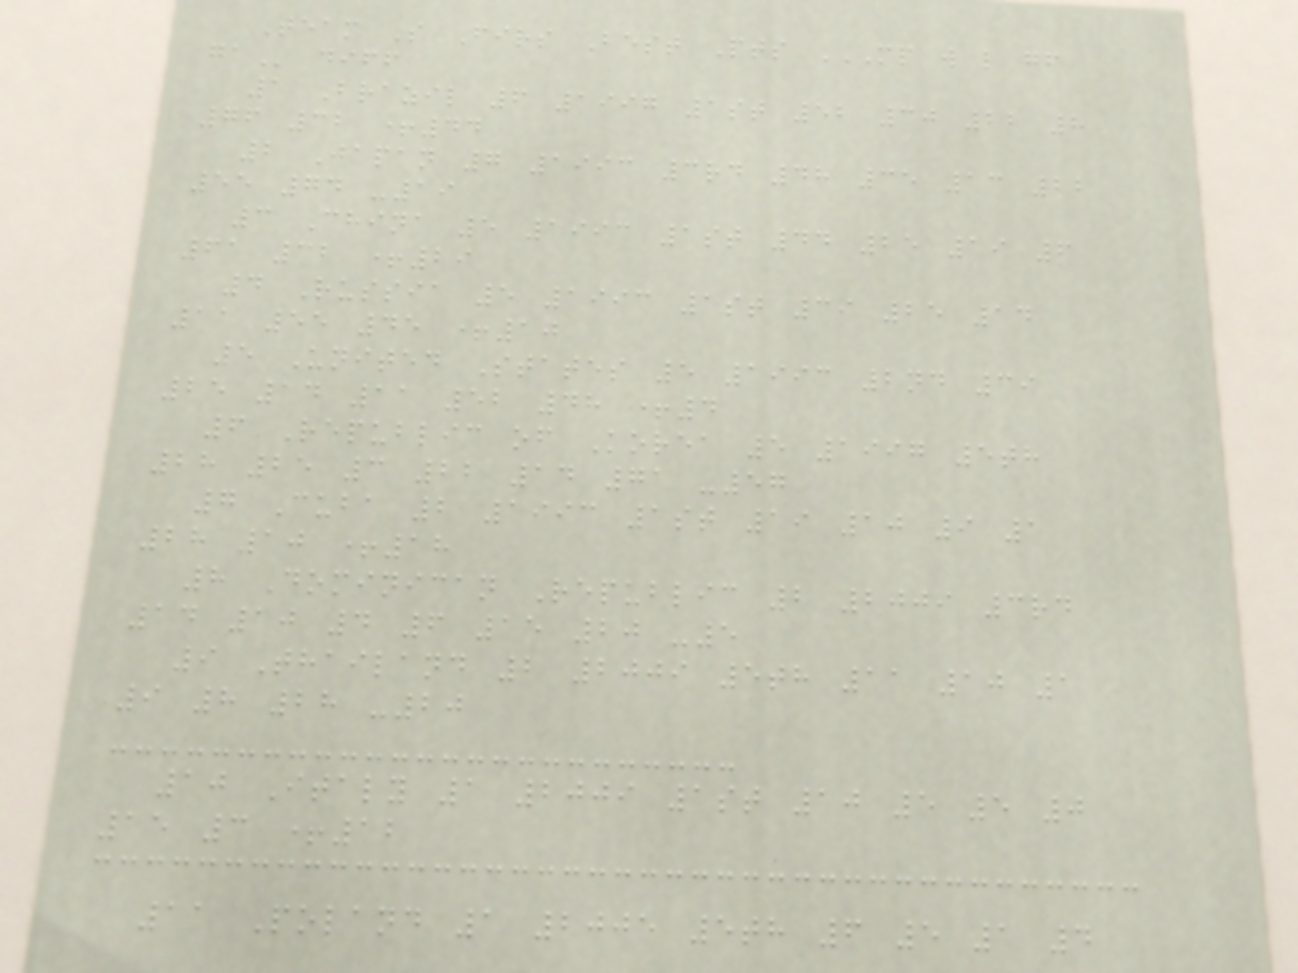Team S Firs Best Pts MP W L GF
GA diff
1 Brazil 6 1997 1st 52 30 22 8
76 32 +44
2 Japan 7 1993 3rd 48 35 13 22
55 74 -19
3 China 5 1993 1st 44 25 19 6
61 32 +29
4 Russia 5 1993 1st 39 25 14
11 55 45 +10
5 United States 5 1993 2nd 39
25 14 11 52 48 +4
6 Republic of Korea 5 1997 5th
28 25 3 22 14 71 -57
7 Cuba 2 1993 1st 19 10 9 1
28 10 +18
8 Dominican Republic 2 2009 3rd
14 10 4 6 15 20 -5
9 Thailand 2 2009 5th 11 10 1
9 8 28 -20
10 Italy 1 2009 1st 10 5 5 0
15 3 +12
11 Poland 1 2005 5th 6 5 1 4
